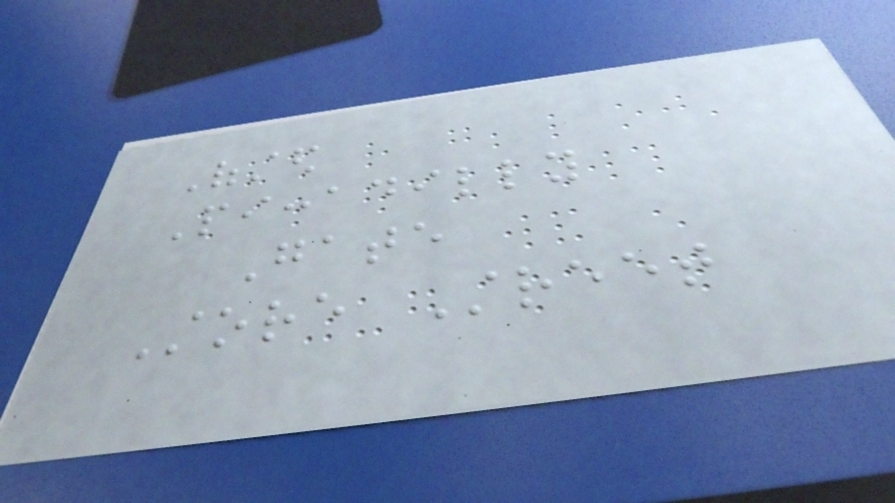Ofsted
Piccadilly
Gate
Store Street
